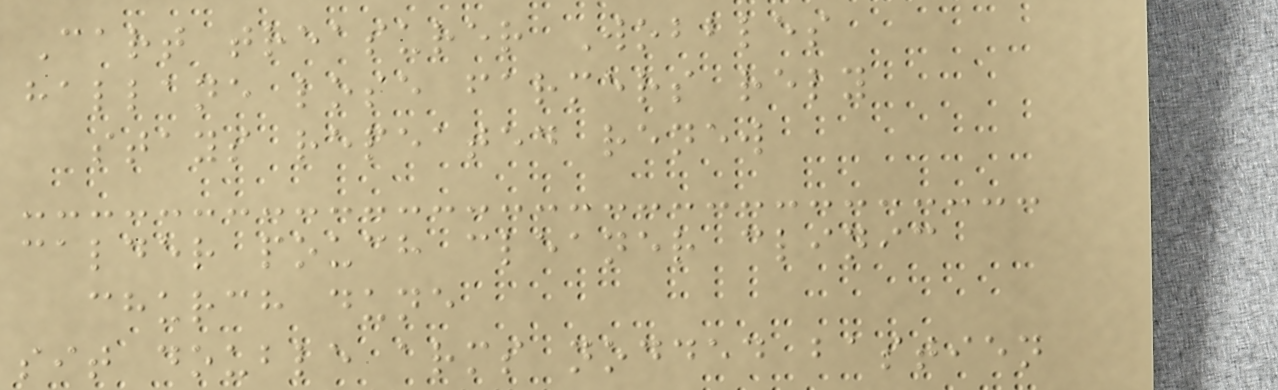Cart treasurer Wobbles
hallane lose farmers rely
stays repeated renew
calder pouch cleaner clinic
church dune
sit double arms nodded bastien
